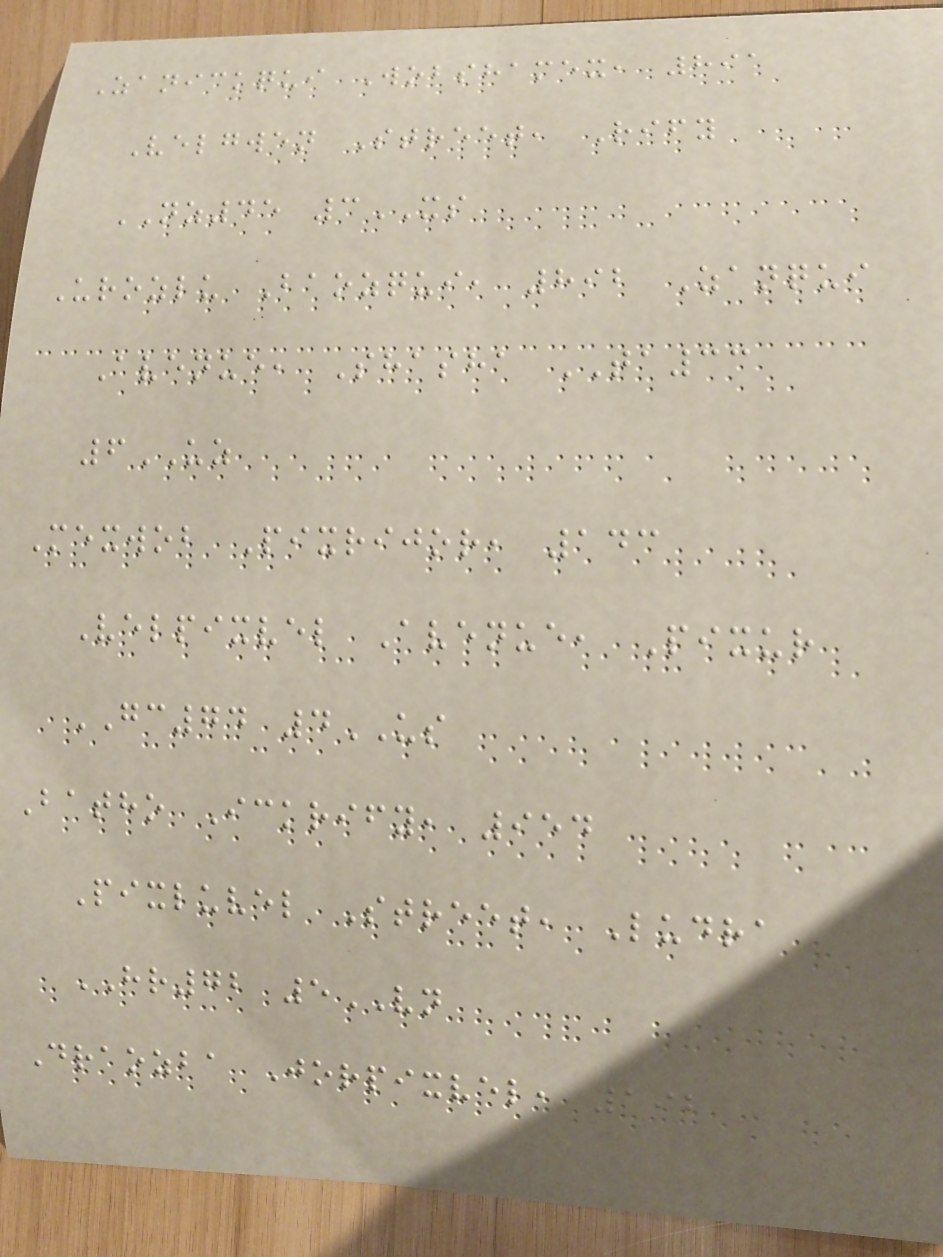Zanickqui Wobshamex, 891
Velgwen Street, Rify
NZ45 3XS
Urozlu Baozqui, 892 Zanqui
Avenue, Shasha TA33
6UZ
Mexwob Pixrijor, 143
Velpixvel Avenue, Pixur
GC74 4US
Batho Ickrify, 954
Pixluvel Street, Ludra
HR72 5VN
Draozba Jorpixvel, 192
